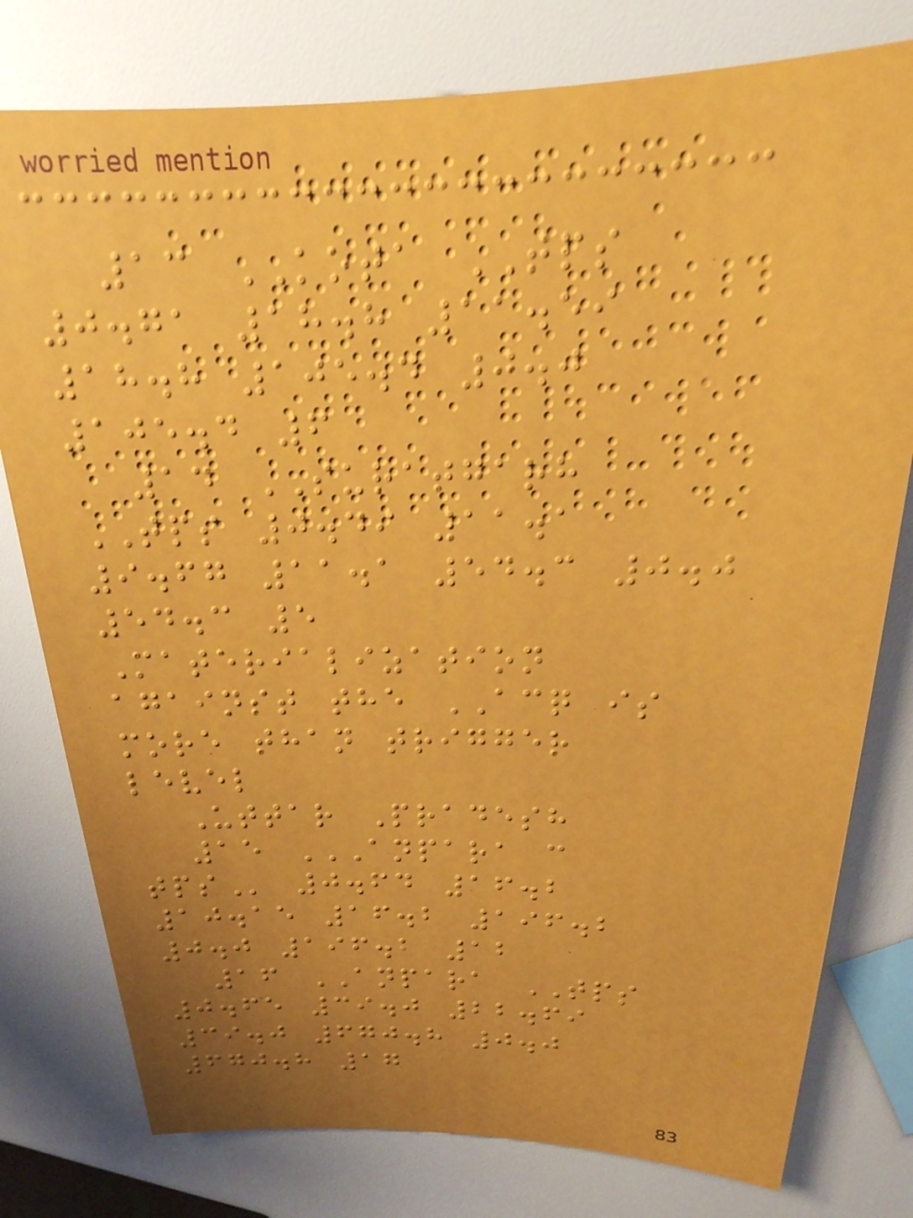13 KOTA TPS
0.71 18.8 11.59
18.8 105.4 0.0
105.4 6
14 SURATGARH
TPS 0.49 11.1
9.67 11.1 54.3 0.0
54.3 5
Materialization
against the ACQ is
more than trigger
level
Uttar Pradesh
15 ANPARA C
TPS 0.64 16.2
10.15 16.2 196.2
0.0 196.2 12
16 ANPARA TPS
0.65 39.0 22.69
39.0 670.8 0.0
670.8 17
